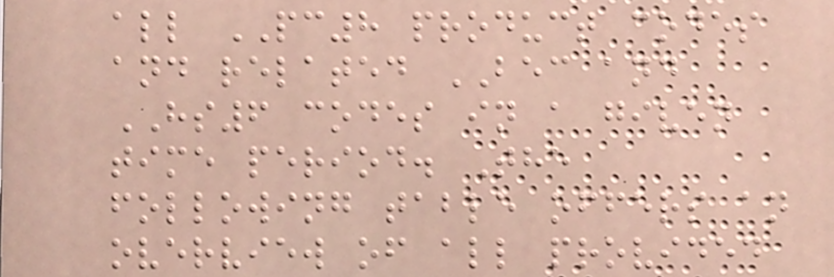all PC8 product codes
and related BEC and
HS6 codes in a given
time period. The
following table offers an
overview of all provided
